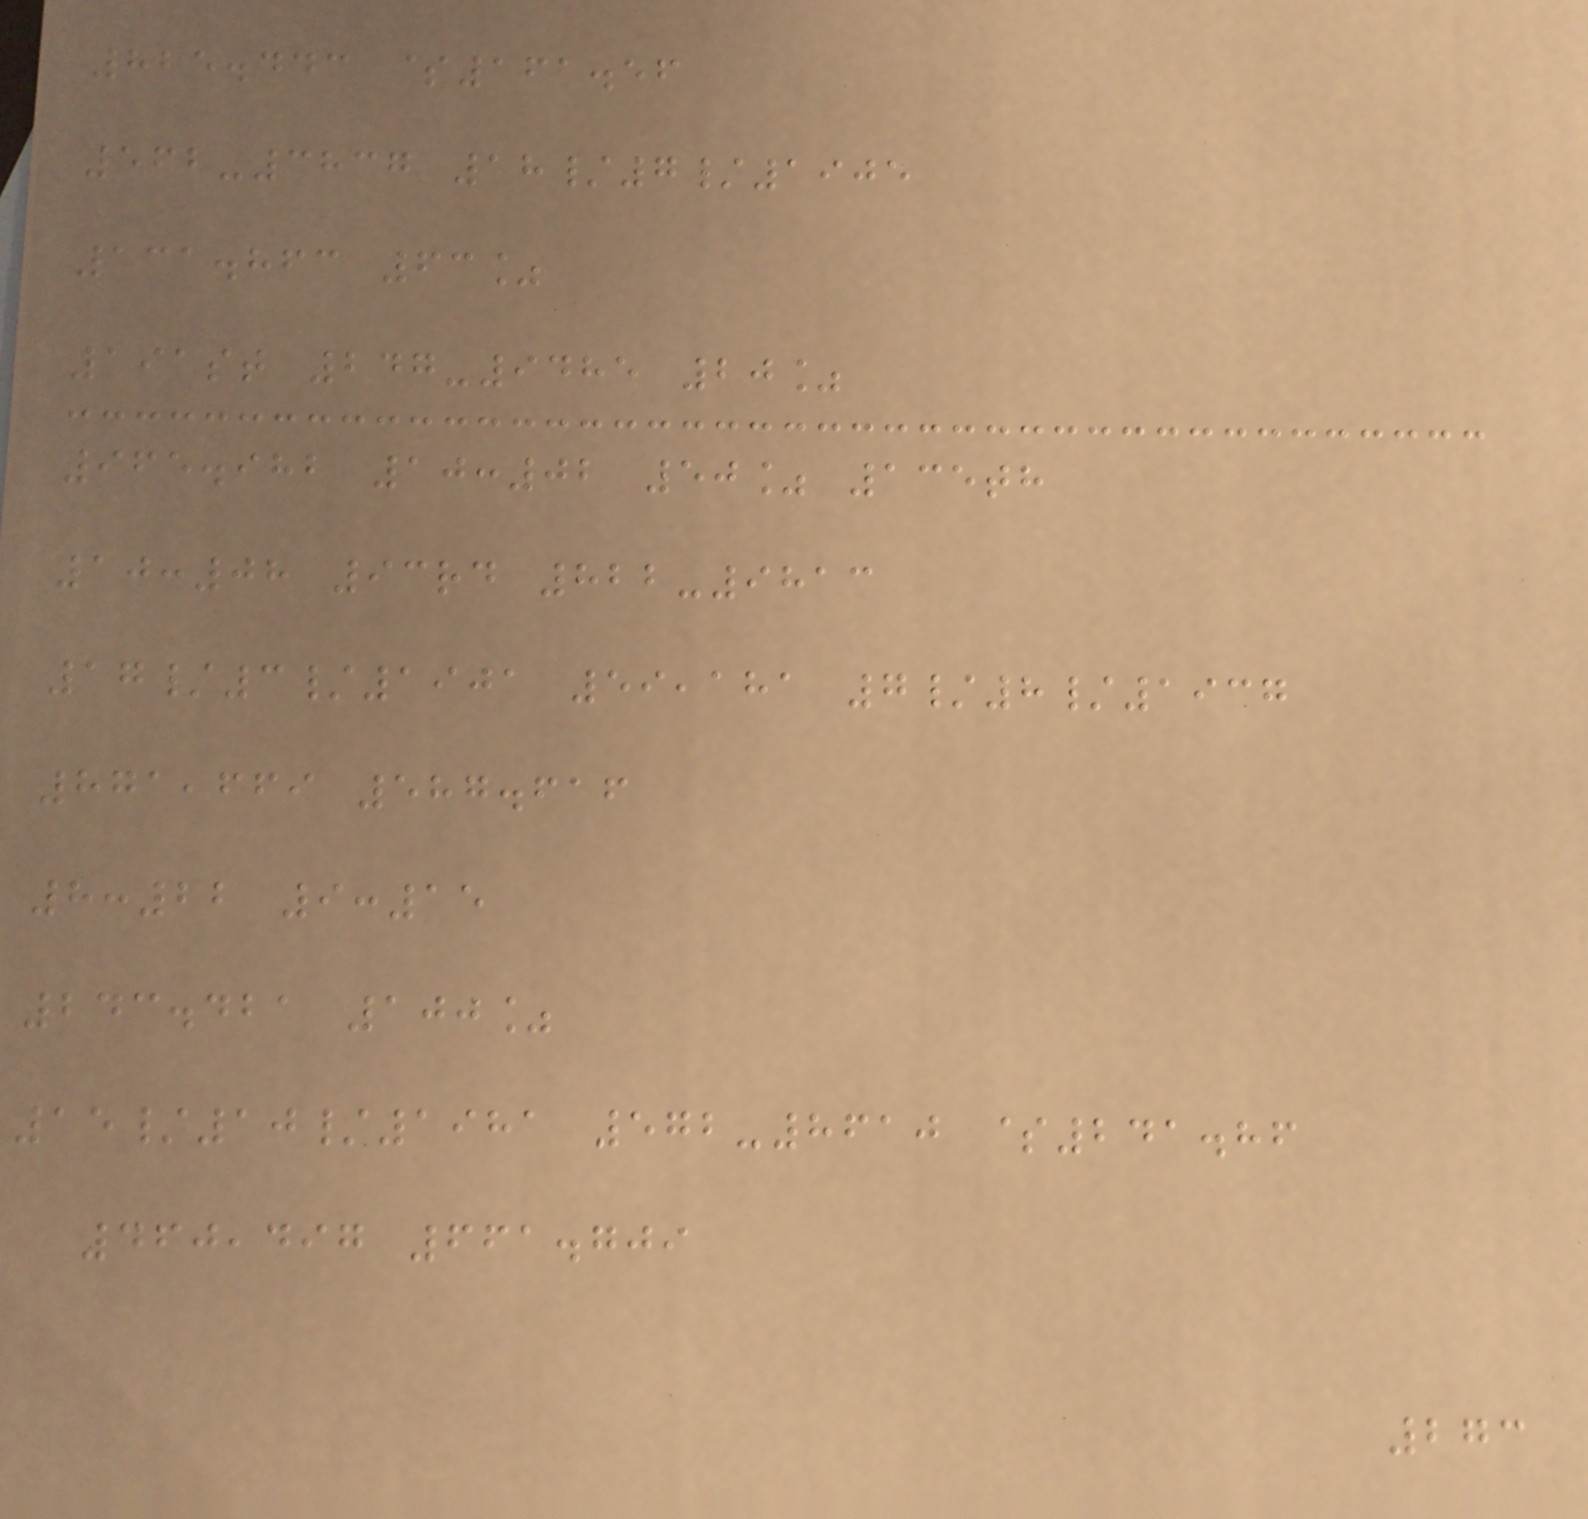825.443 $161.56
562-3837 18/7/1905
131.863 63%
191st 247-9485 20%
965.982 10:02 50% 135th
10:08 93rd 822-9813
17/3/1901 59,181 7/8/1937
871,669 587.616
8:22 9:15
243.421 100%
15/10/1981 572-8610 $241.86
460,497 661.709
273
